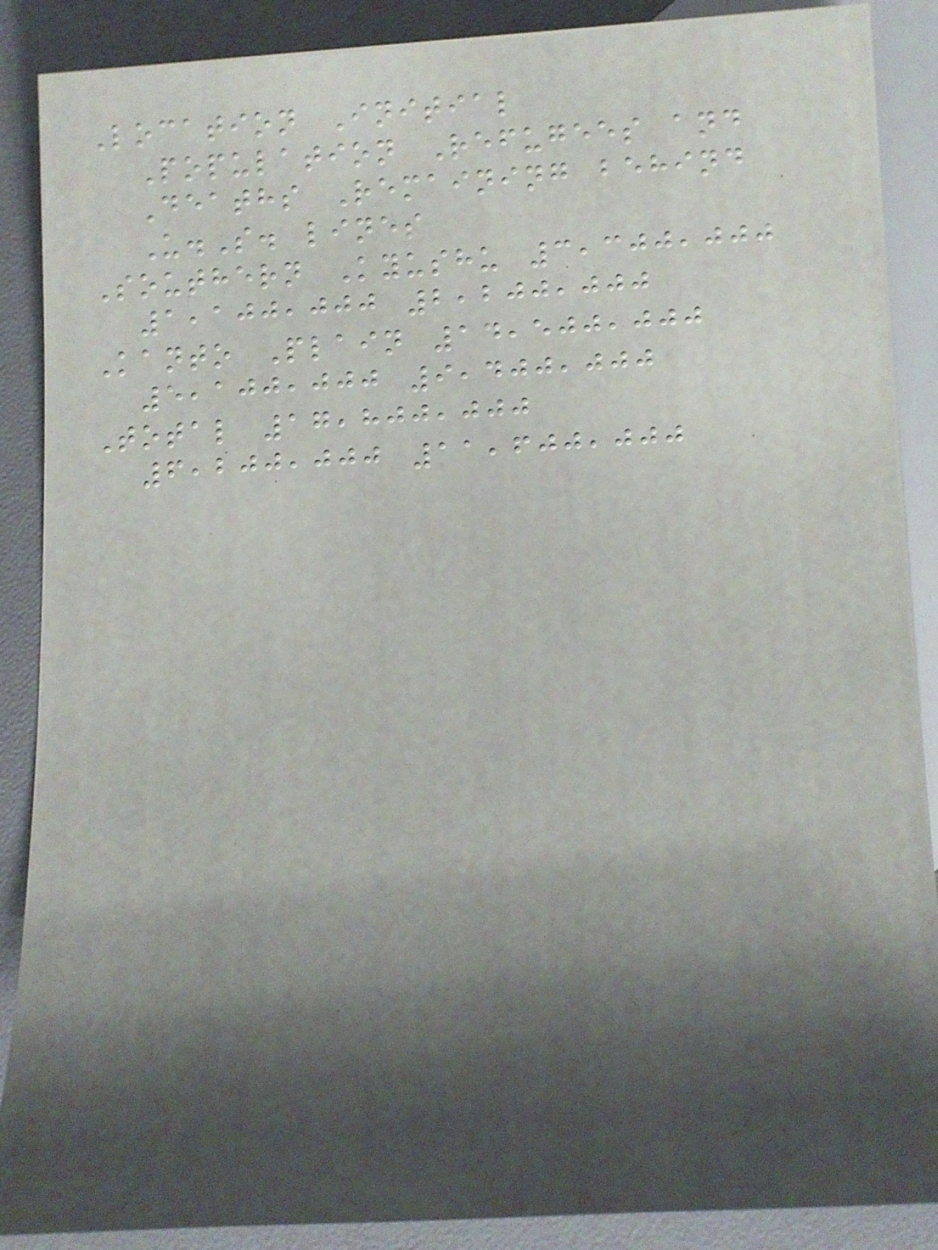Location Initial
Population Refugees and
Deaths Remaining behind
U.S. lines
Southern Kyushu 3,300,000
1,100,000 2,200,000
Kanto Plain 14,500,000
5,100,000 9,400,000
Total 17,800,000
6,200,000 11,600,000
